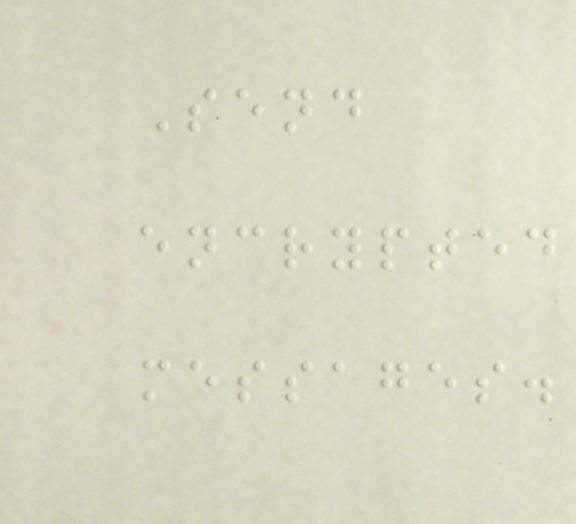Send
encrypted
messages.
